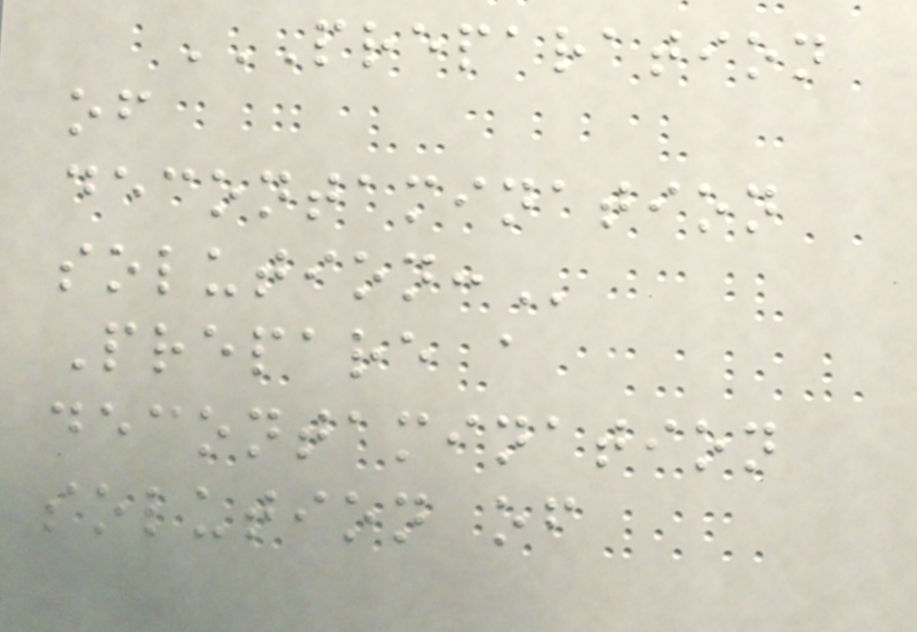PREPARATION
OF
DECONTAMINATION
SOLUTION:
Prepare a
decontamination
solution of
